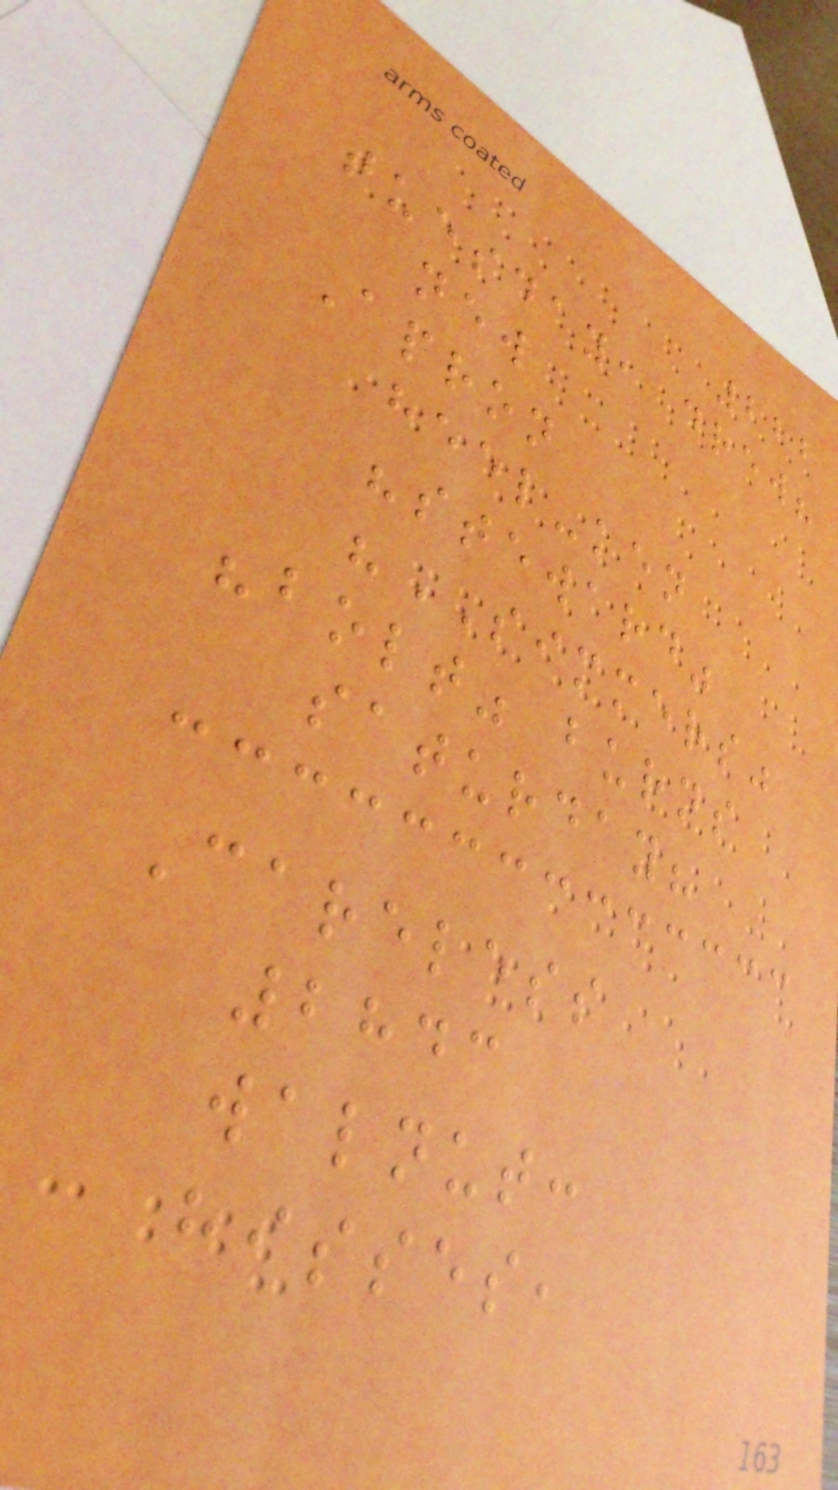222
tuesday, drew?
new
Apron
heel-ken
"steward"
"SIMMERS"
"bolt" burns
saturday?
Careless
2843
walnut:
hisses,
